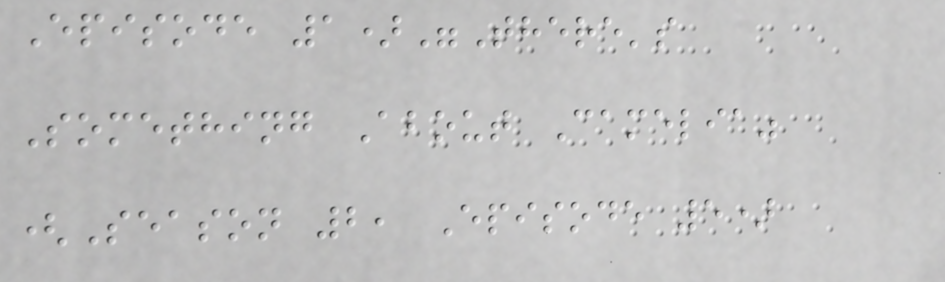Episode 1)"There's
Something About Camelia"
(Season 2, Episode 5)
